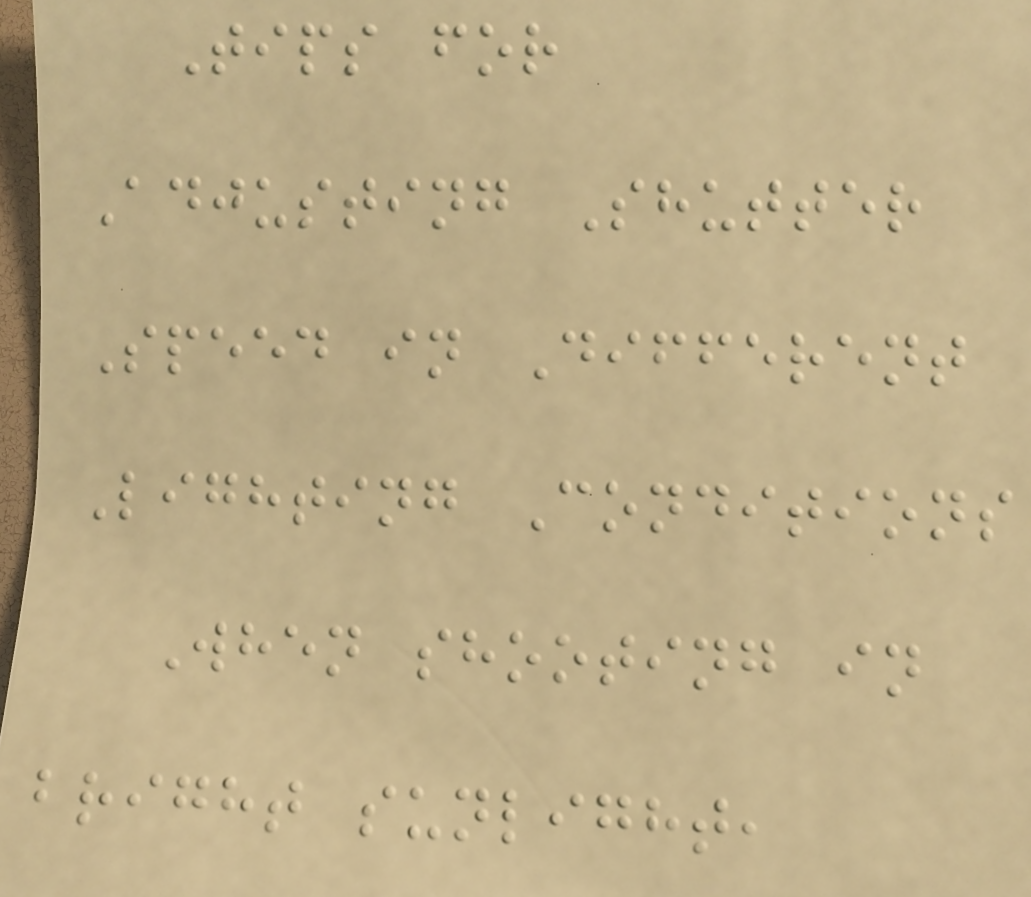Tips for
Adjusting Shutter
Speed in Different
Lighting Conditions
When shooting in
bright sunlight,
